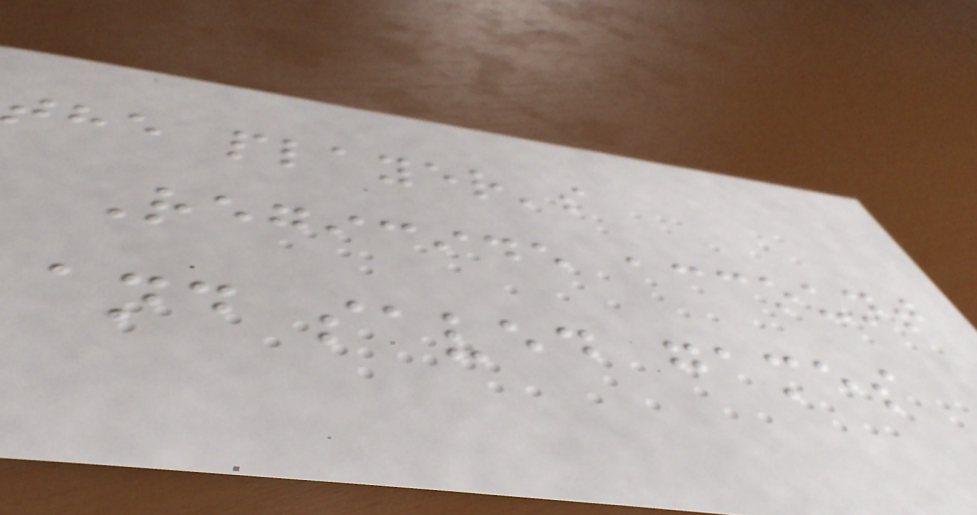the player's
Regicide account
and saved games
